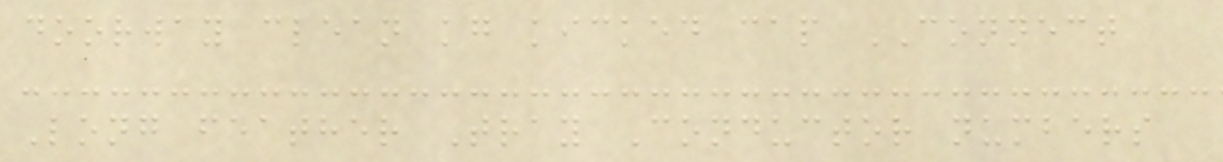doorway clean kg kicked cap CONNECT
Long feather Tray Conductor numbers
